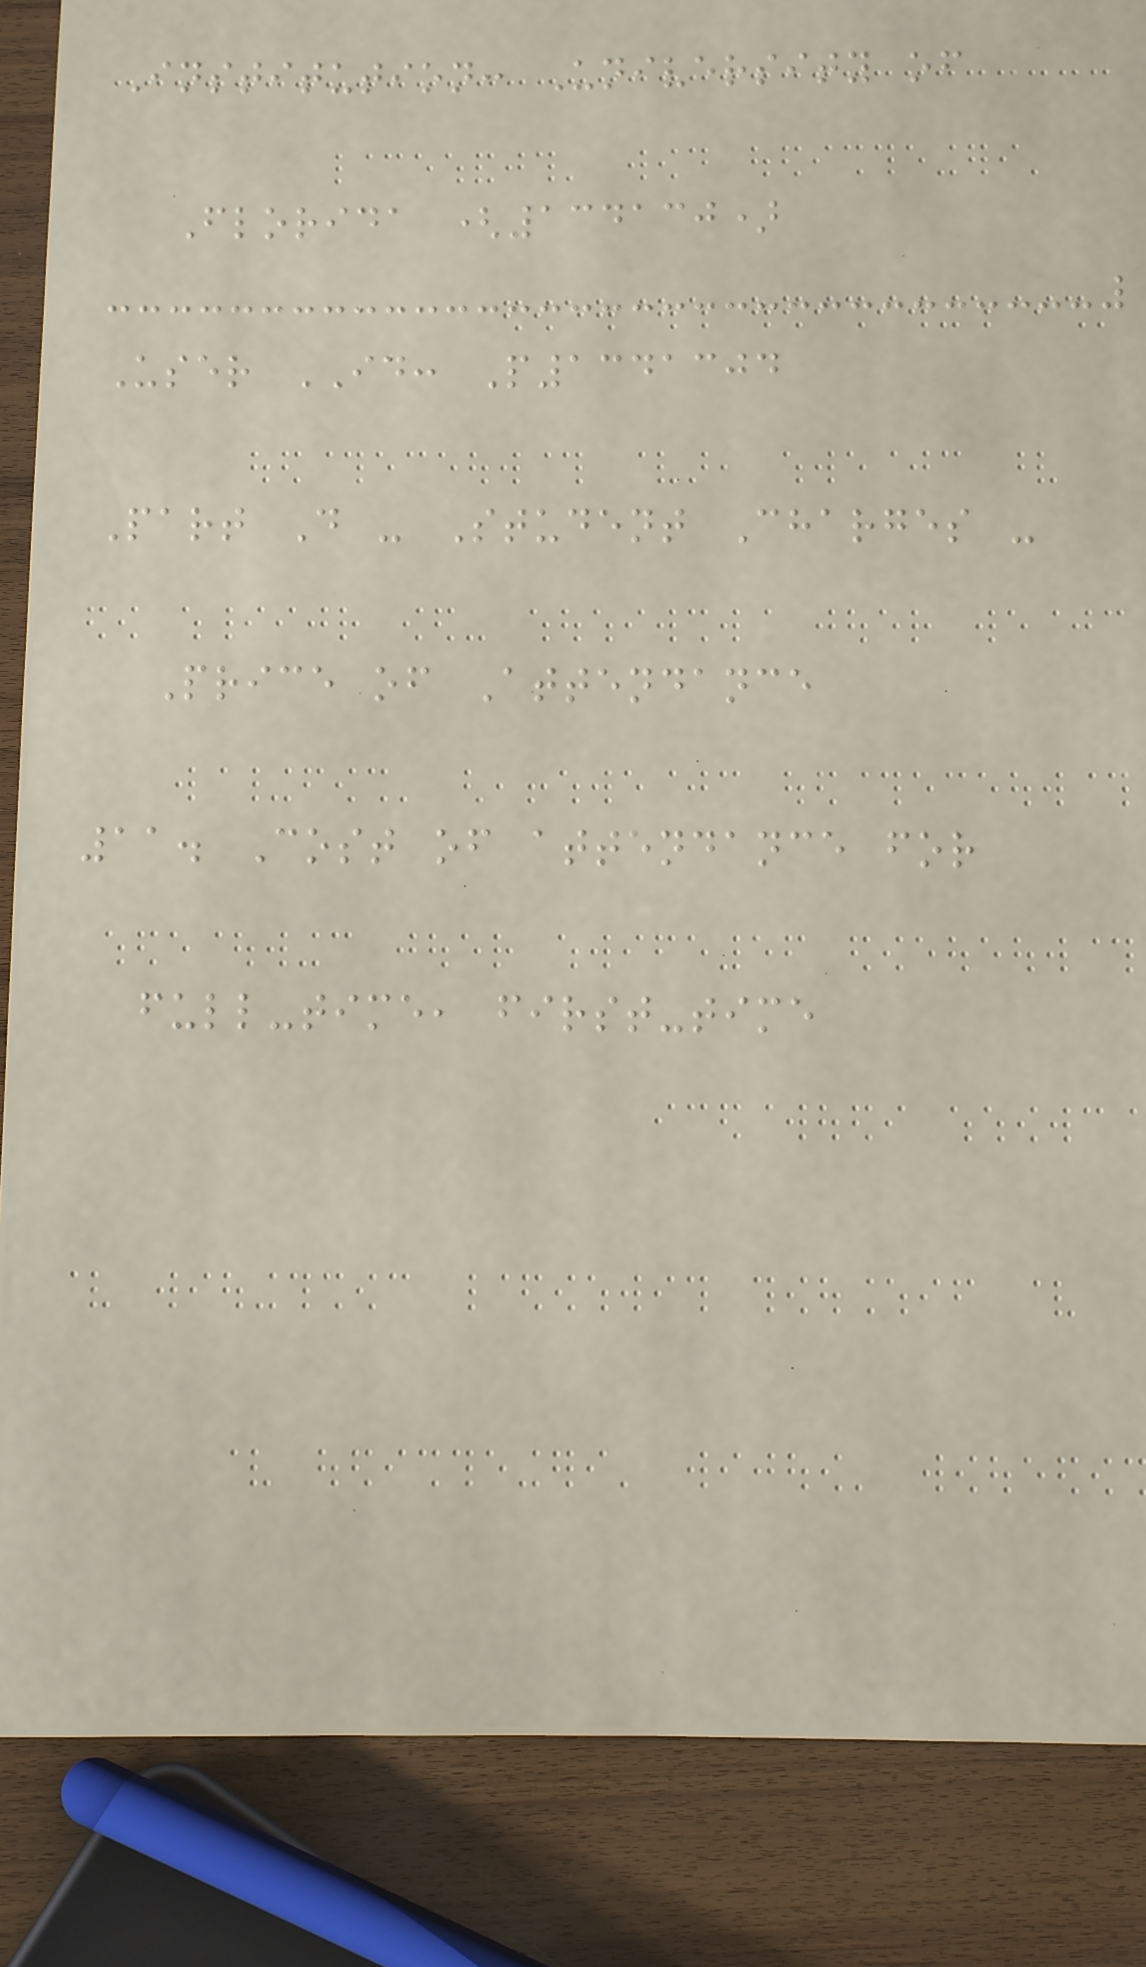Institution: University of
Florida (134130)
User ID: P1341304
Part D - Student Charges -
Price of Attendance
11. Cost of attendance for
full-time, first-time
